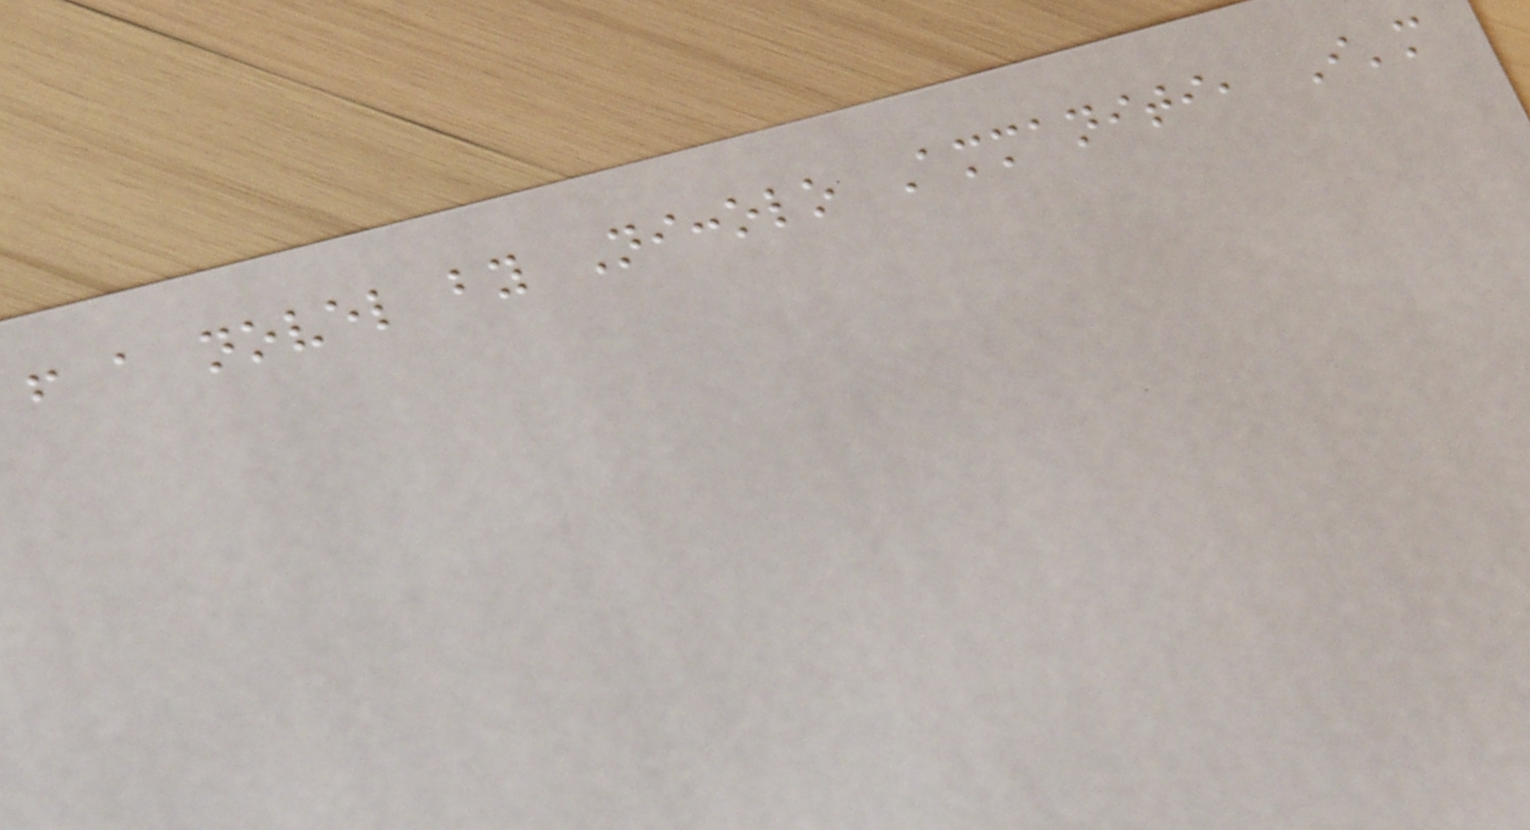from a novel by Niccolo Ammaniti, I'm
